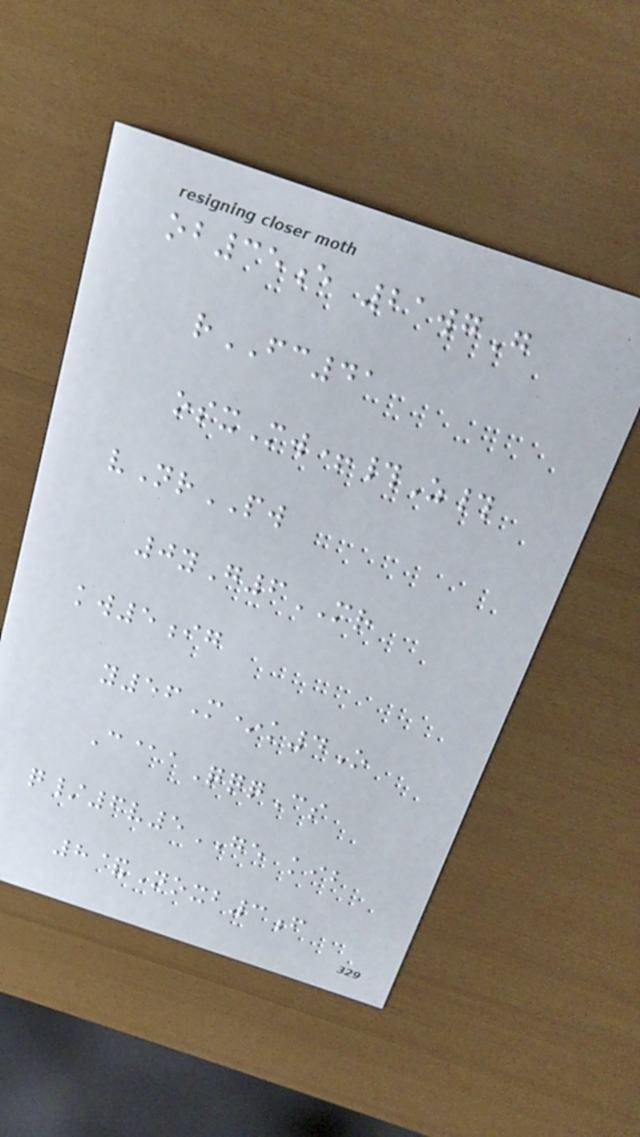ob35e 21wgG
rFC41
osxMw+#Z#
vNrPW
0yG6MR
kw5ig
y56M*k4O
C@aQqqCs
q/6v5GE kib
8&Noxb3f
